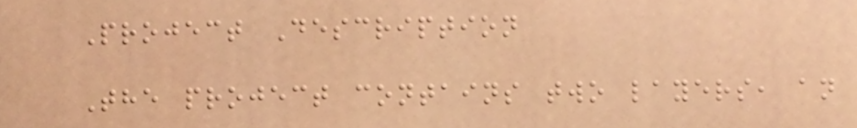Project Description
The project contains two layers, an
